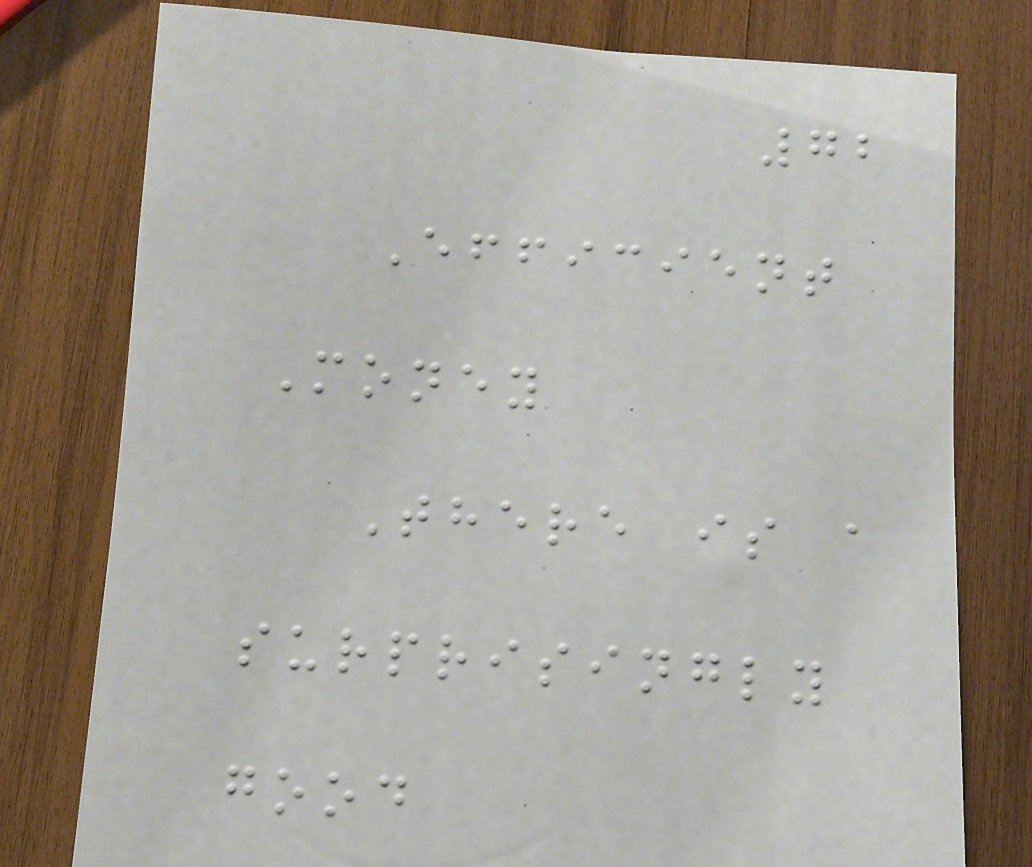72
Efficient
Money
There is a
surprisingly
good
